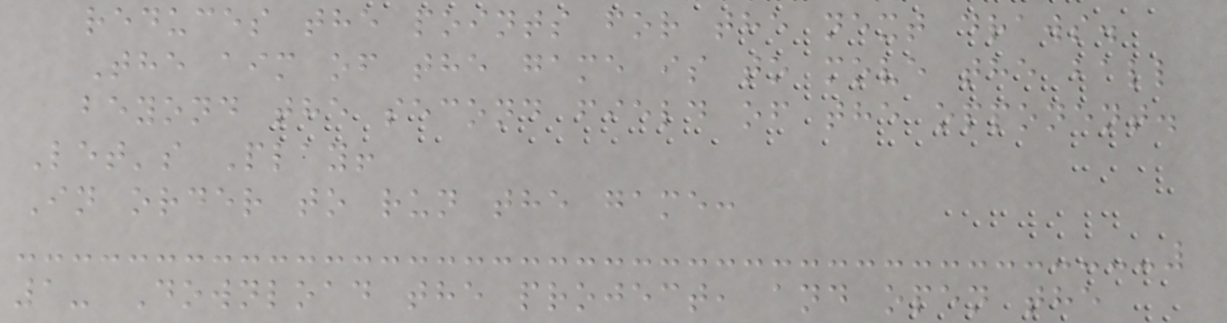reduces the points for the next draws.
The aim of the game is to move the ball
beyond the second field of the opponent.
Let's Play!
In order to run the game:
1- Download the project, and open the
